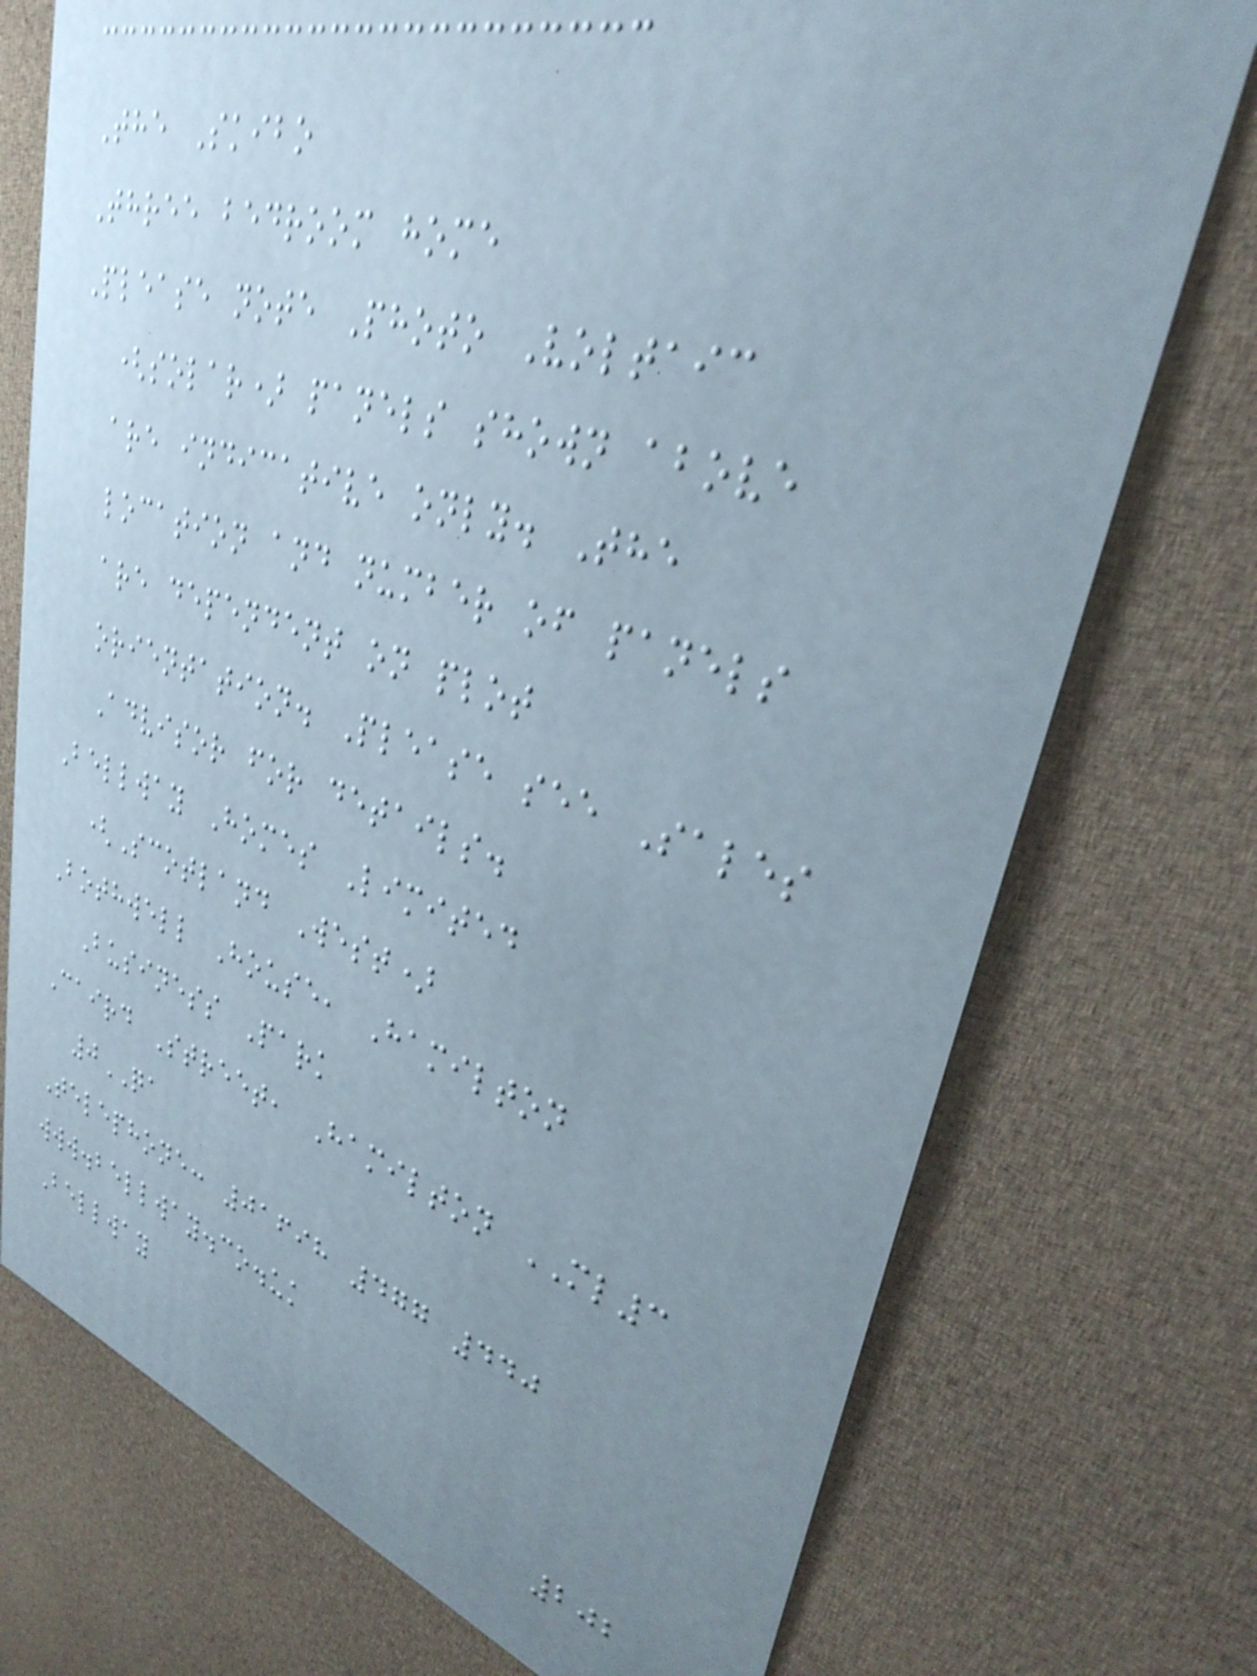The Skibo
Three bedroom home
Please note Photo Voltaic
(solar) panels shown above
are indicative only. The
location and number of panels
are dependent on plot
orientation. Please see Sales
Advisor for details.
Bellway Homes Limited
(Scotland West)
Bothwell House, Hamilton
Business Park
Caird Street, Hamilton ML3
0QA
Telephone: 01698 477 440
www.bellway.co.uk
Bellway
202
